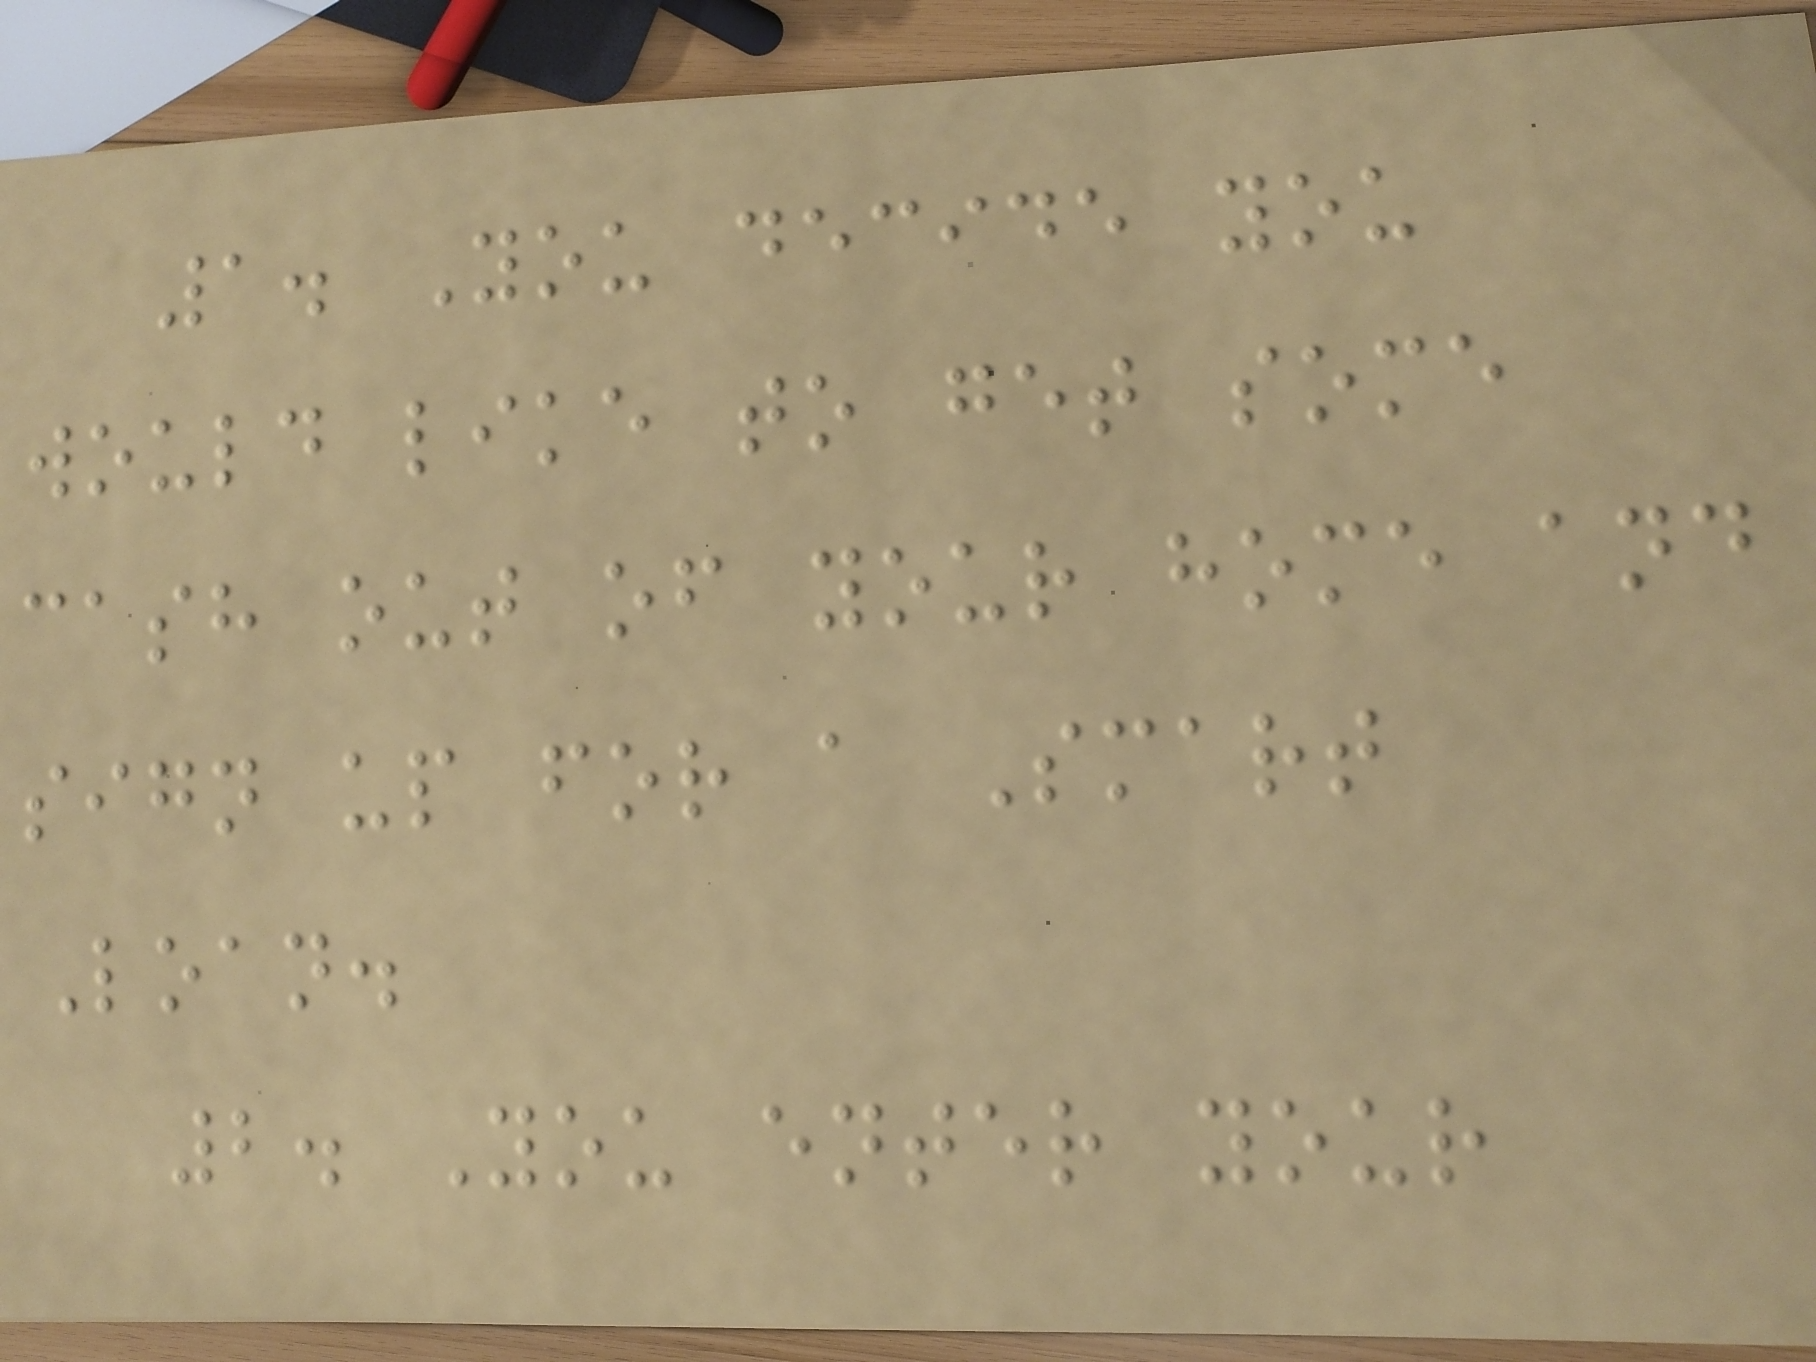1. You decide you
would like to get some
cash out of your home and
sign up for a Smart
Loan.
2. You enter your
